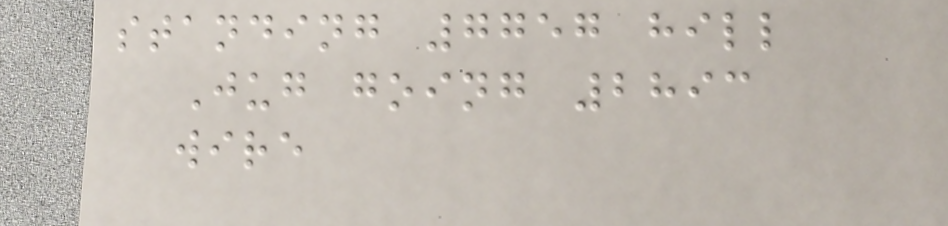standing 7757 hill
Jug going 2893
wire
